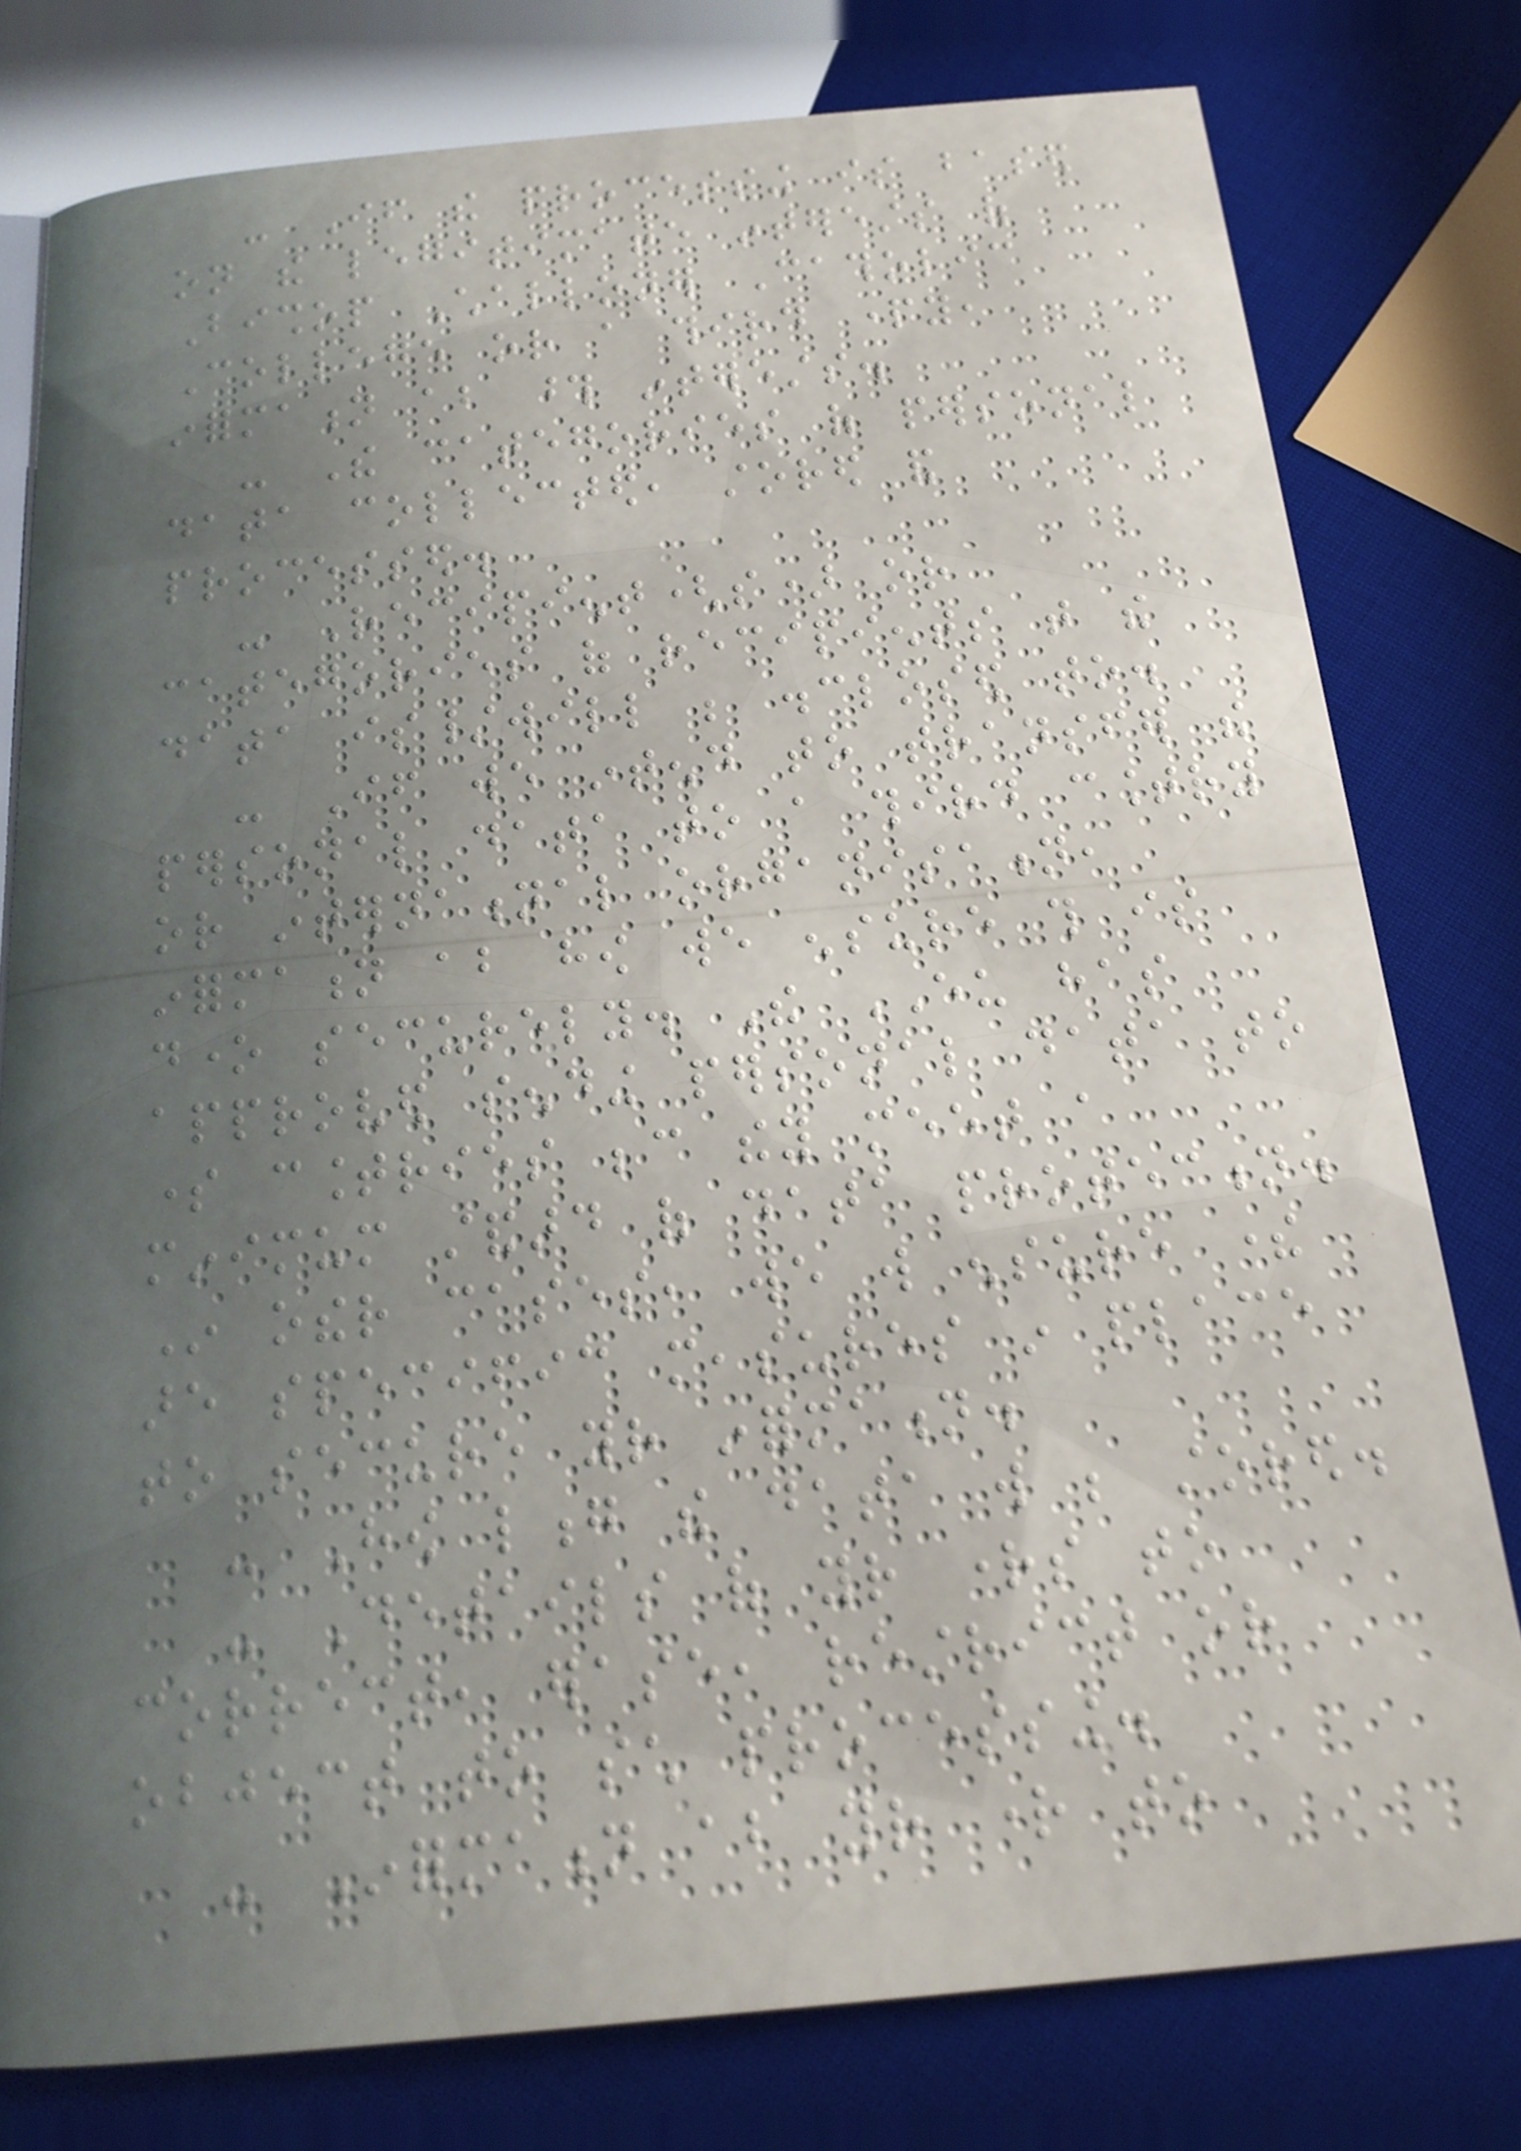- If the processing is based
on the legitimate interests of
Bishop Challoner Catholic
College or a third party,
information about those interests.
- The categories of personal
data collected, stored and
processed.
- Recipient(s) or
categories of recipients that the
data is/will be disclosed to.
- If we intend to transfer the
personal data to a third country
or international organisation,
information about how we ensure this is
done securely. The EU has
approved sending personal data to
some countries because they meet a
minimum standard of data protection.
In other cases, we will ensure there
are specific measures in place
to secure your information.
- How long the data will be stored.
- Details of your rights to
correct, erase, restrict or
object to such processing.
- Information about your right to
